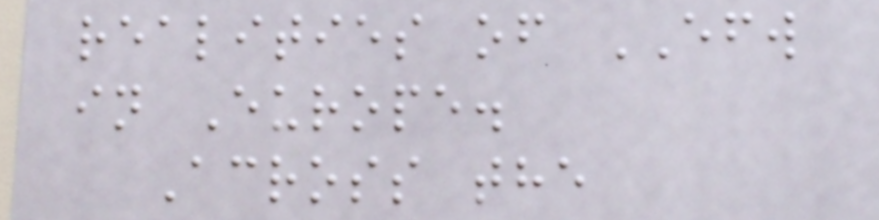realities of EFW
in Europe.
Across the
